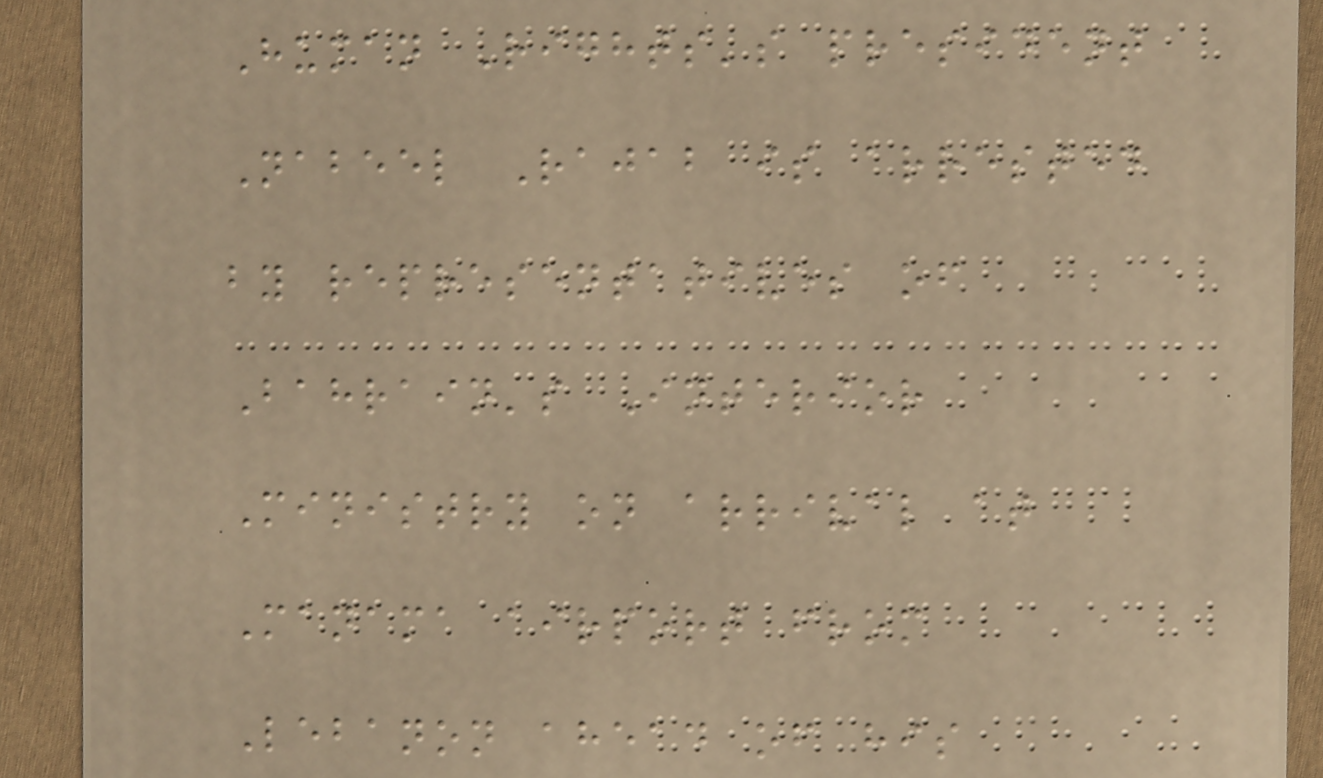Human Rights's president
Nabeel Rajab is arrested
by representatives of
Bahrain's Interior
Ministry on arrival at
Manama airport from
Lebanon ahead of his
